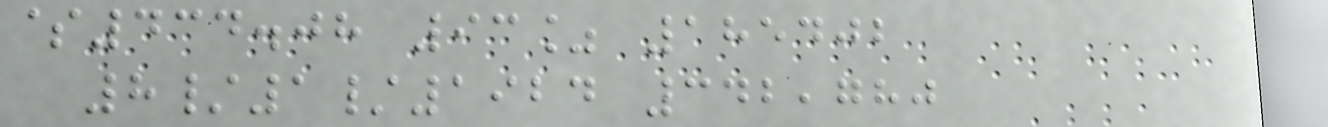$434.08 93% 185402
8/1/1924 342,780
